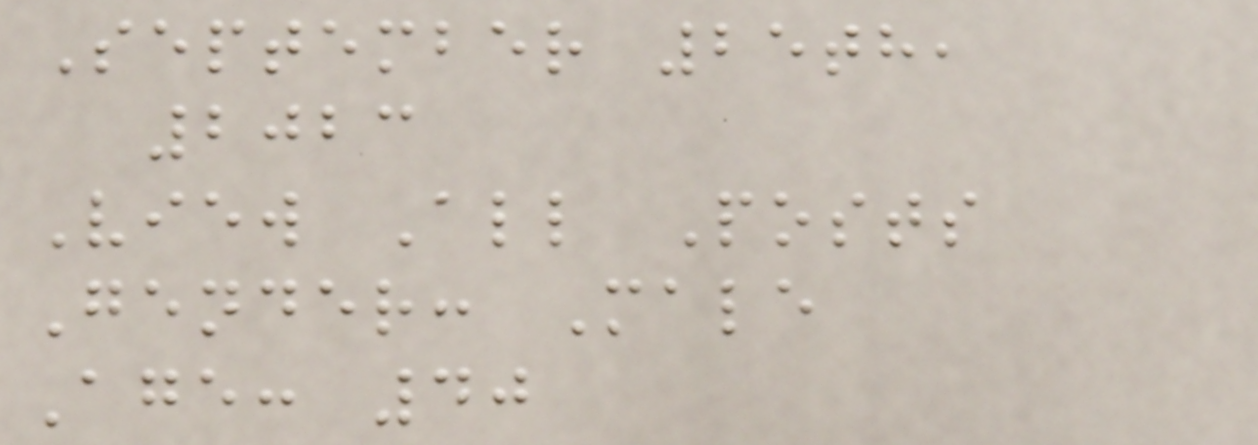September 25th,
2023
View All Posts
Gender: Male
Age: 40
